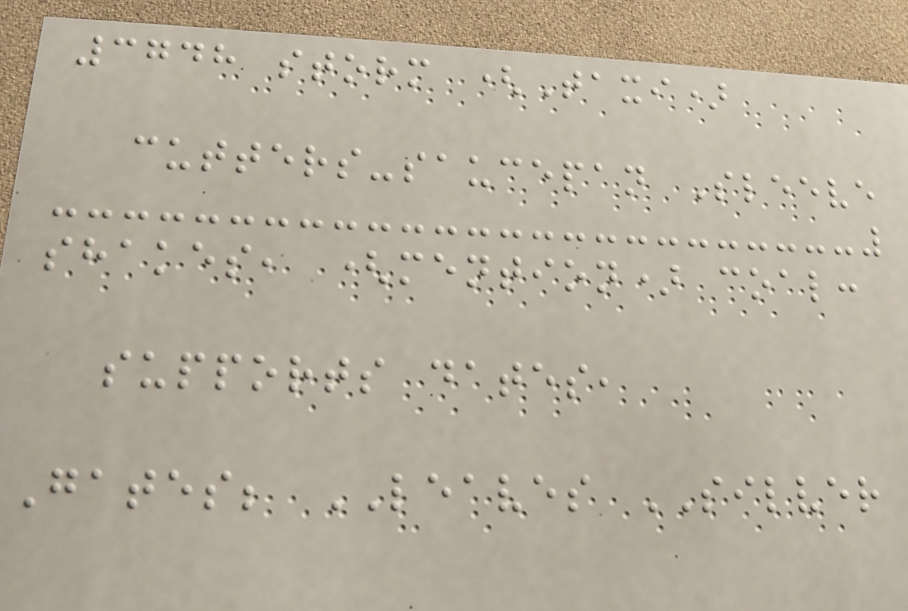3748 storm (Taxi)
cutters-saucepan Sleeve
shakes, (mention) coal:
supports dates,
Gates; LEAVES SILVER
